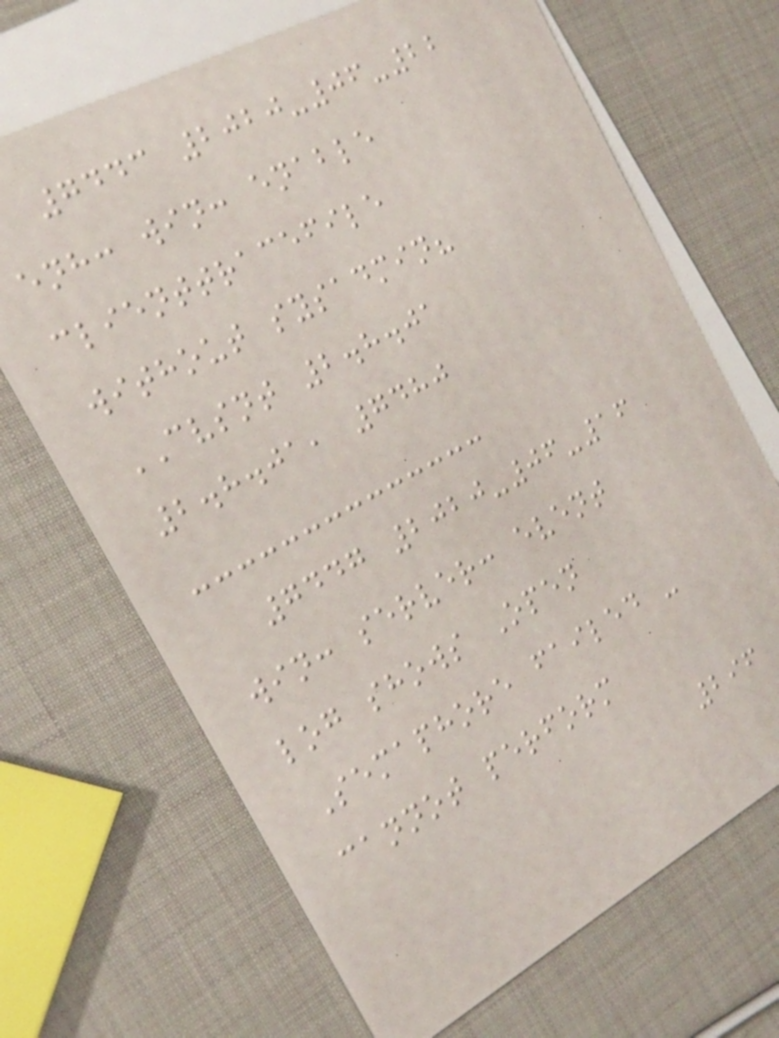7443 2020-06-22
enh: win: enable
clienttracefile
without sysadmin?
CVSNT 2.8.01
2.8.01, 7480
7447 2020-06-16
win: server: event
log shows Open
Semaphore failed -
cannot perform
296
